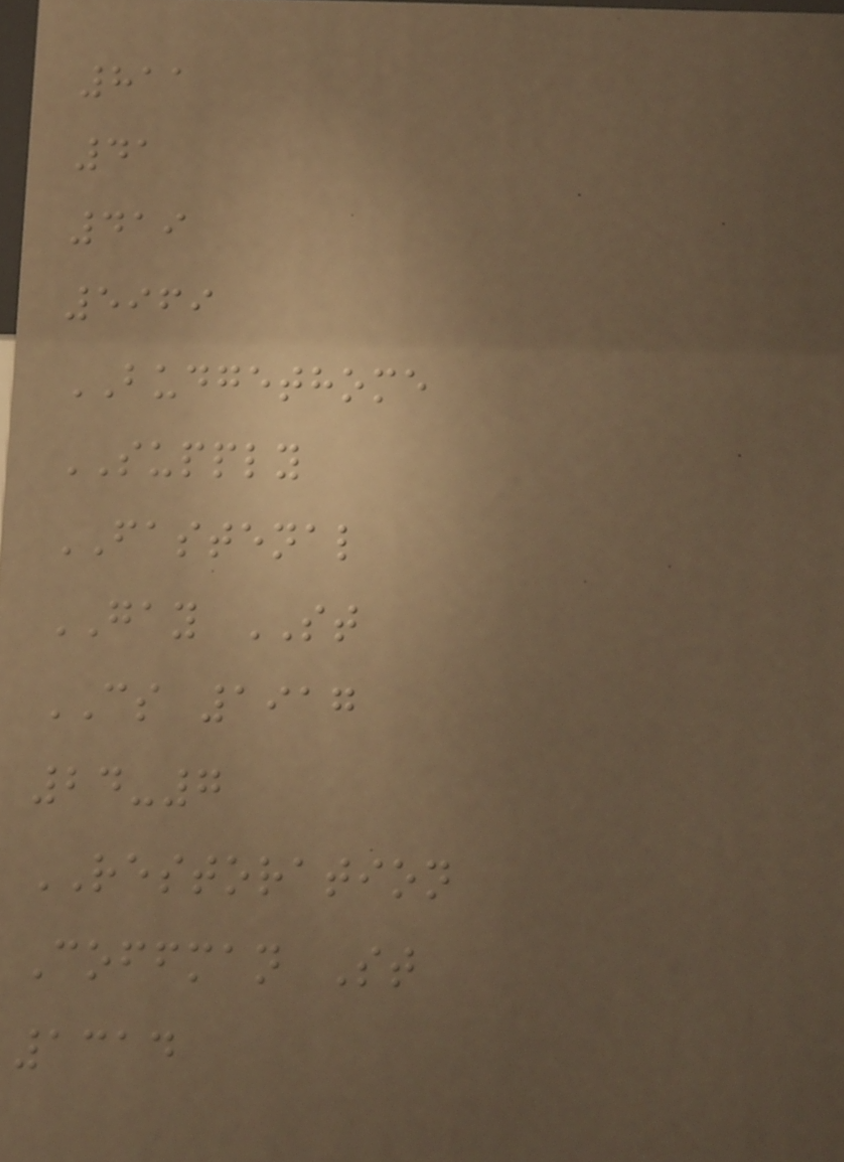811
41
419
5969
BUDGETHOME
SUPPLY
FASTENAL
GAY ST
CS 1917
24-7
RESTORATION
Coffman St
1314
